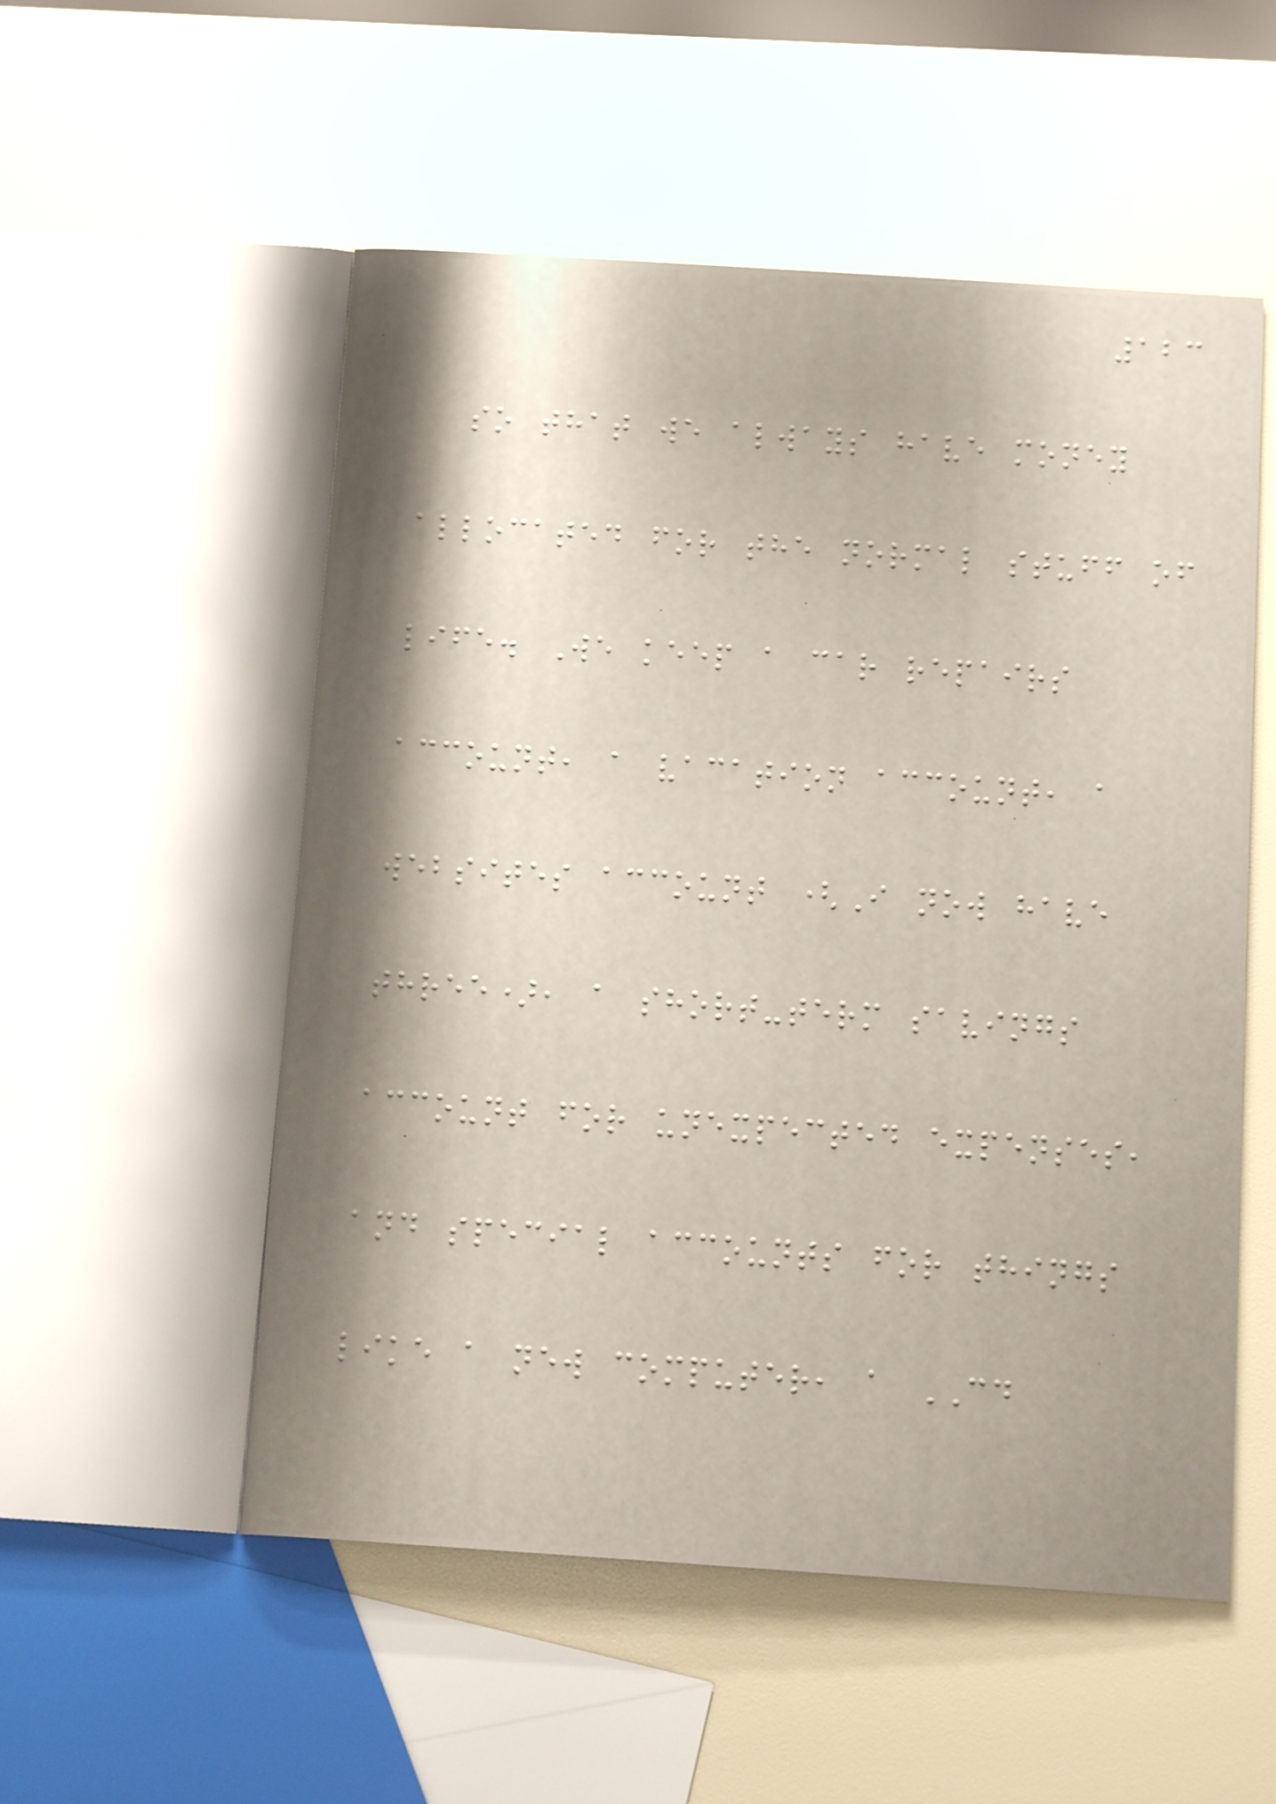123
so that we always have money
allocated for the normal stuff of
life. We keep a car repairs
account, a vacation account, a
websites account (I now have
three), a short-term savings
account for unexpected expenses,
and special accounts for things
like a new computer, a CD
